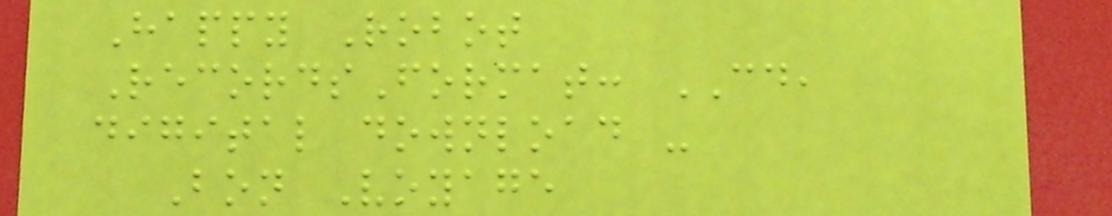Happy Robot
RecordsFormat: CD,
digital download -
Bon Voyage
